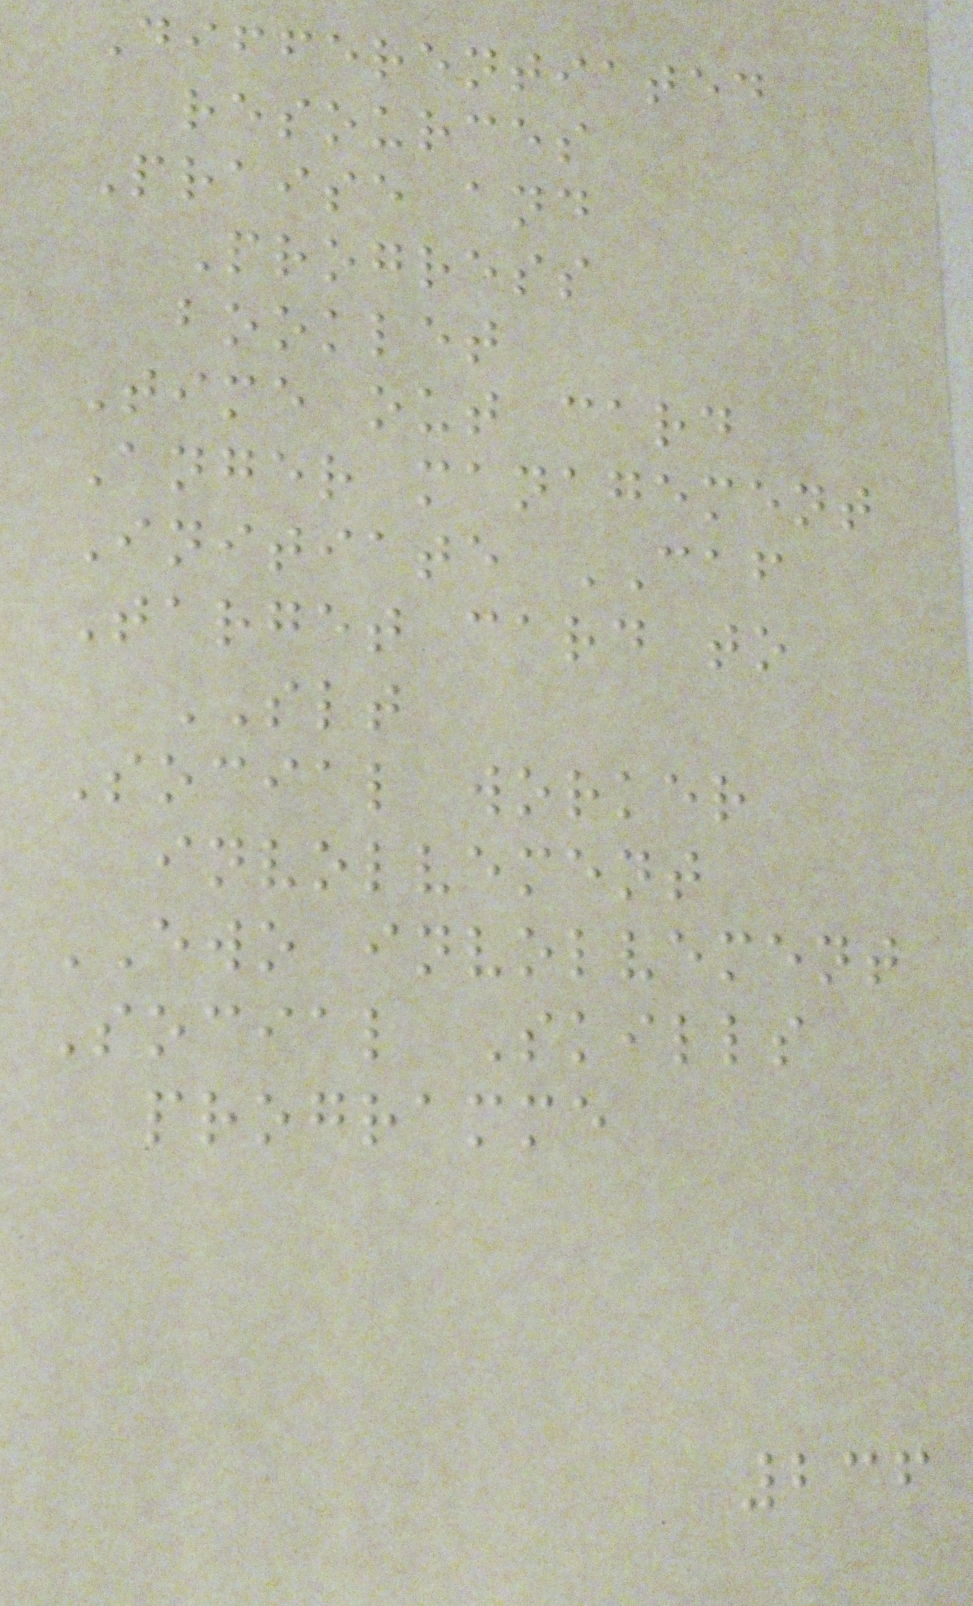Differentiated
resources
Praise and
Progress
booklet
Time out card
Anger management
Initiate CAF
Target card to
SLT
Social worker
involvement
EWO involvement
Social Skills
programme
236
